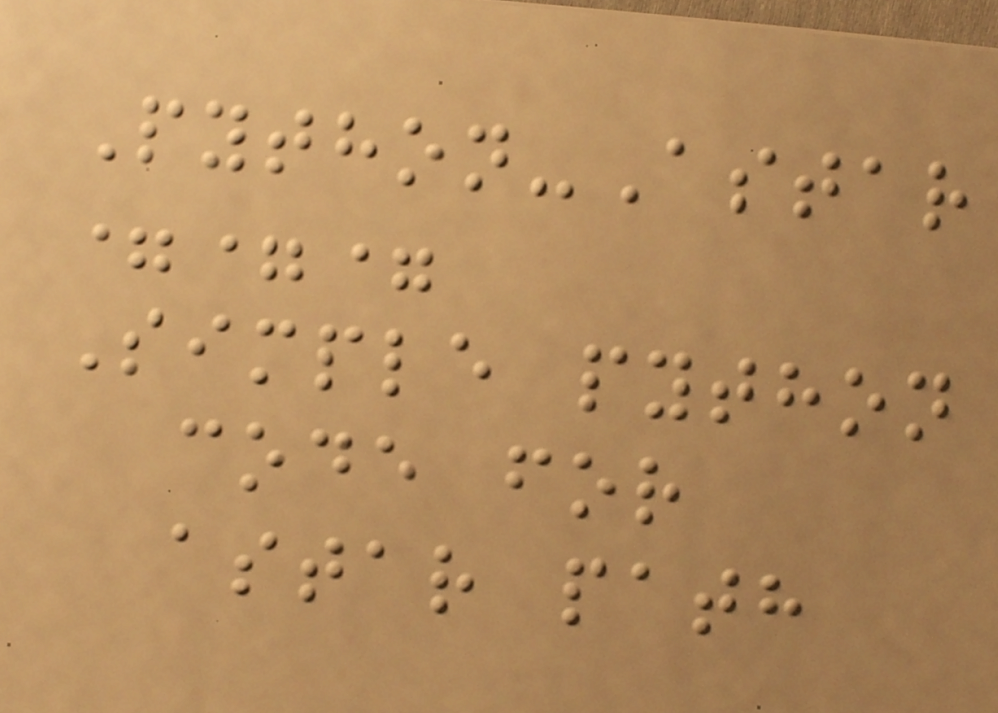Python-Astar
===
Simple python
code for
astar path
